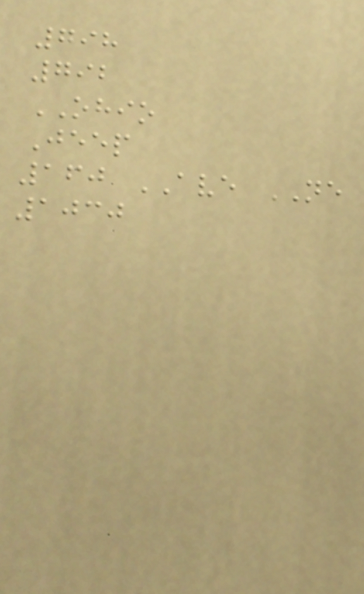798
792
OHIO
Jeep
160 AVE NE
1030
